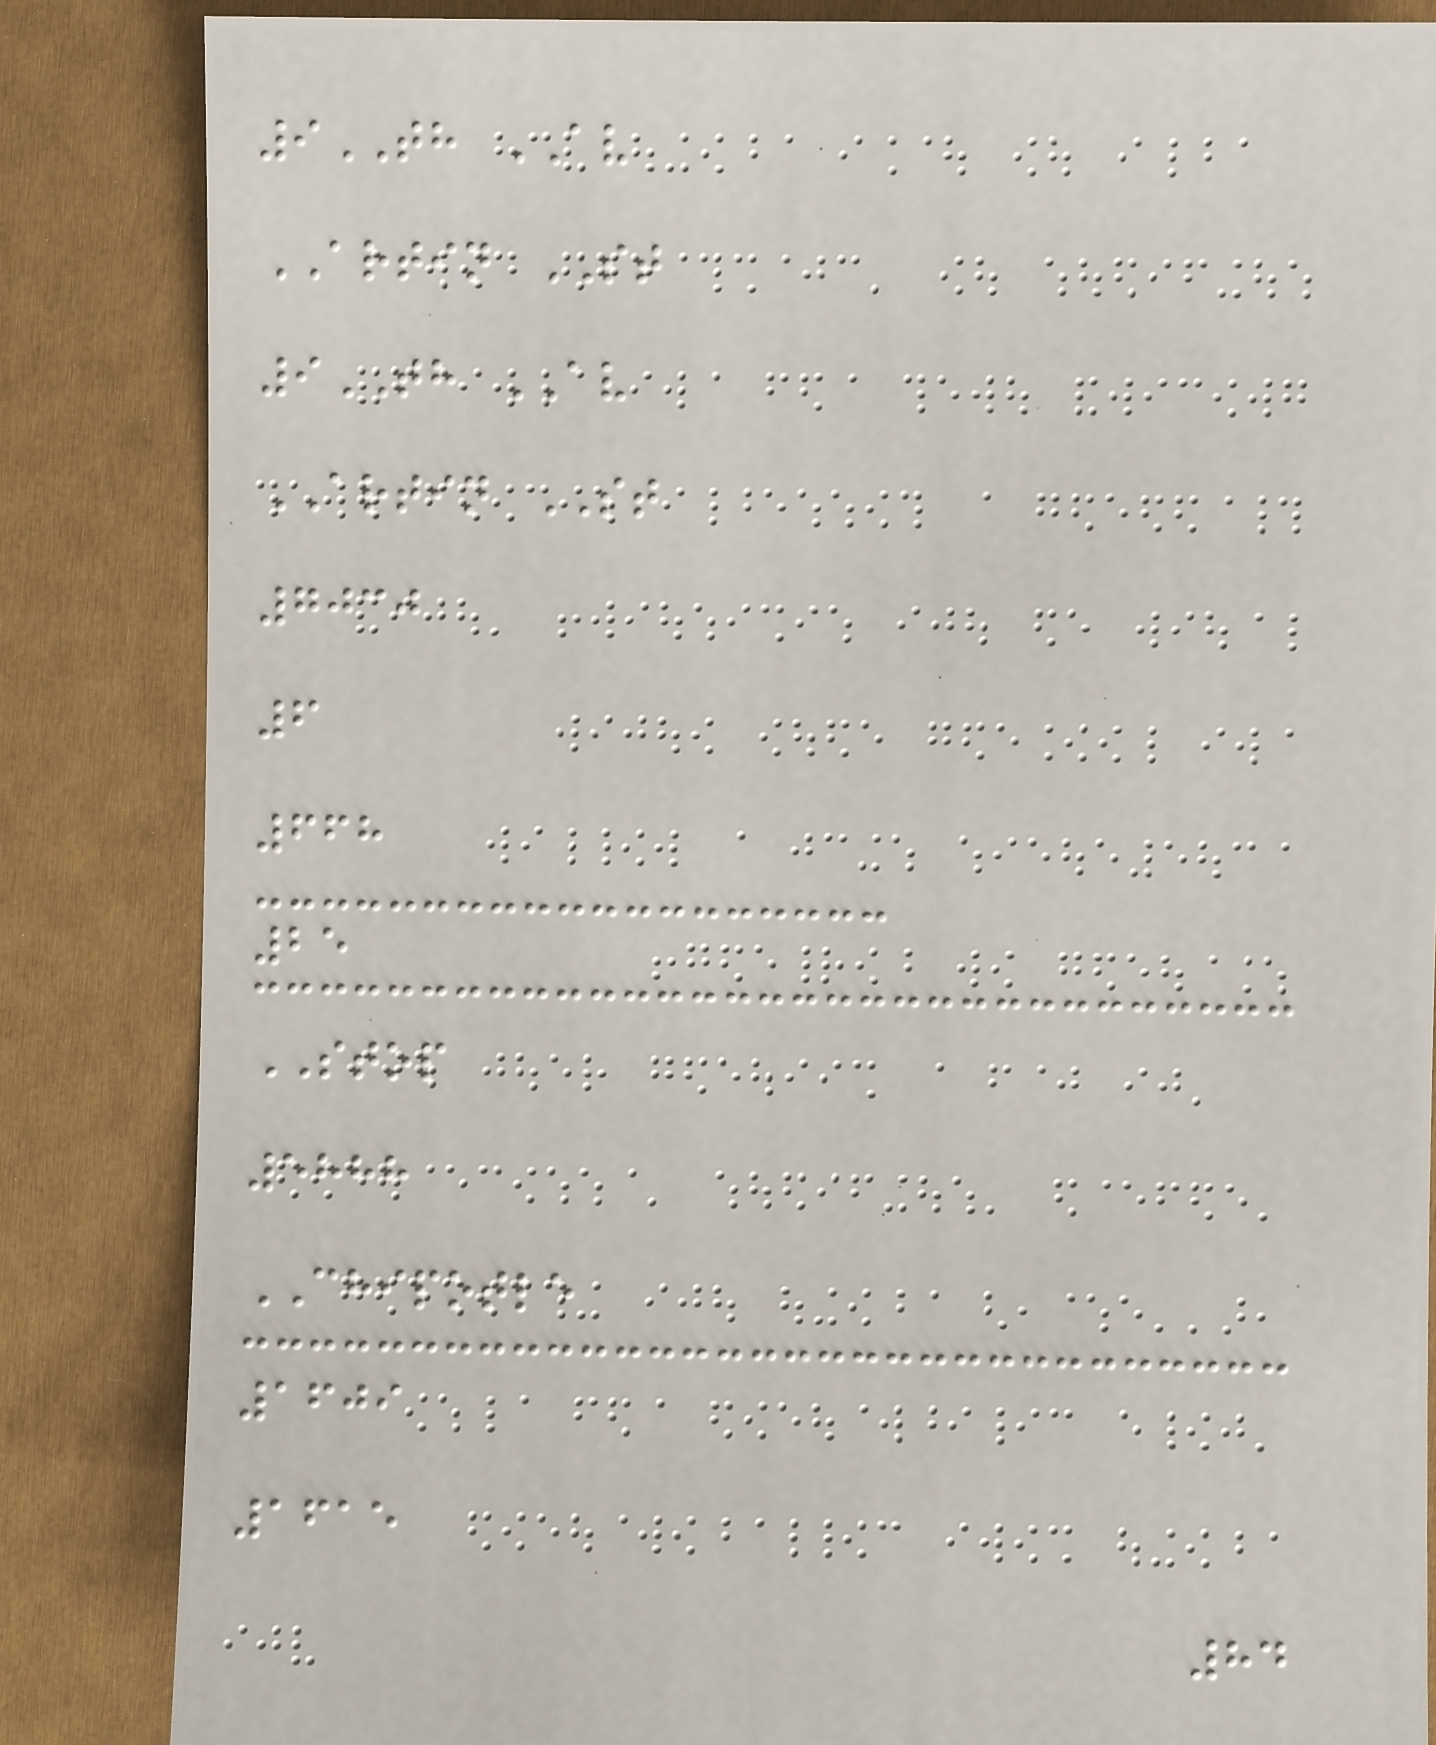9TH AV
ARTIN ST
9TH AV
ARTIN ST
7030
6
668
25
STOP
5888
CHIPOTLE
1609
1615
84
